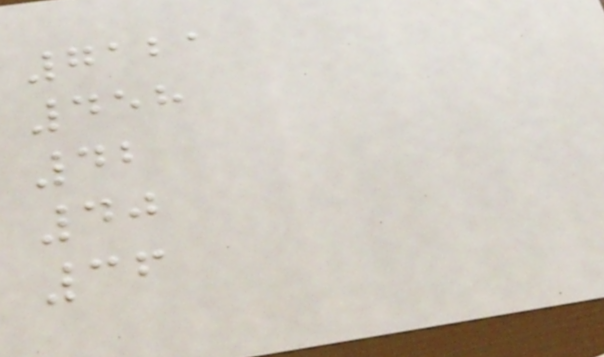7121
458
42
40
36
